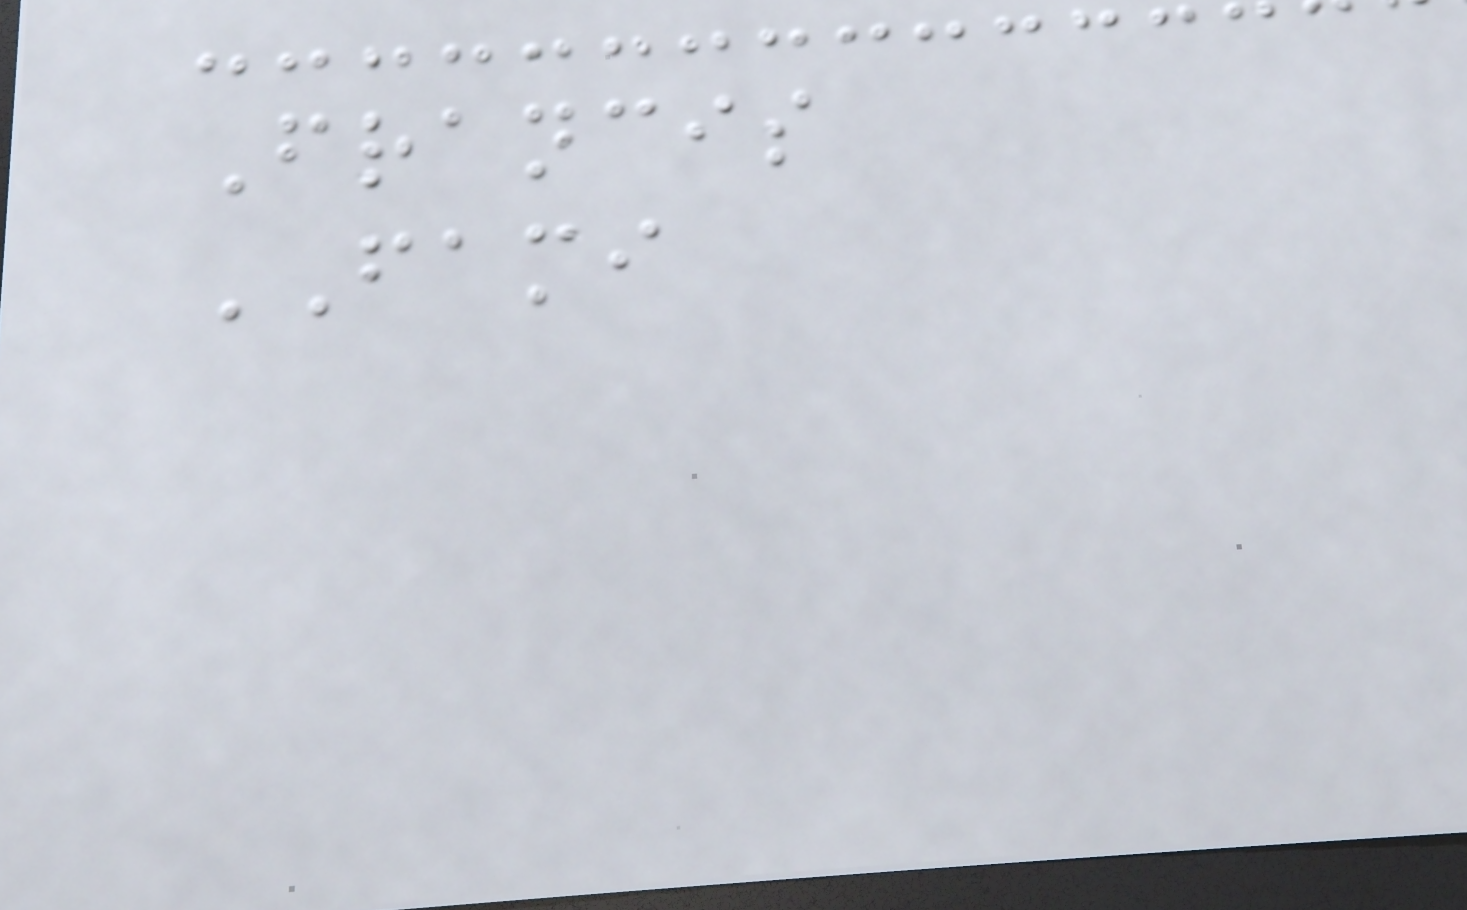Francis
FAMI
